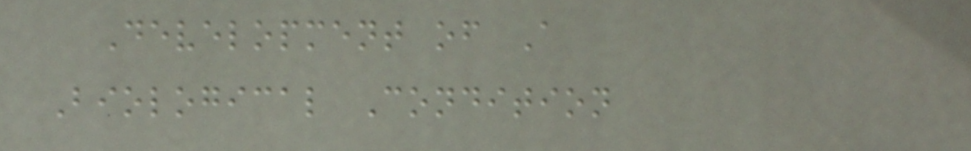Development of A
Biological Condition
